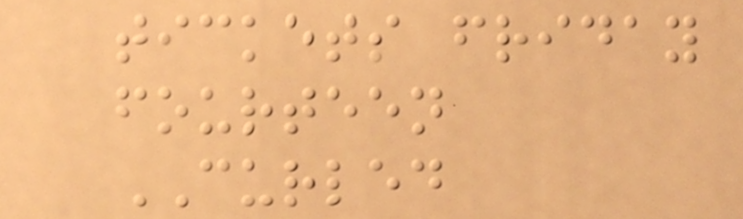tickets friday
fourteen
CURLED
